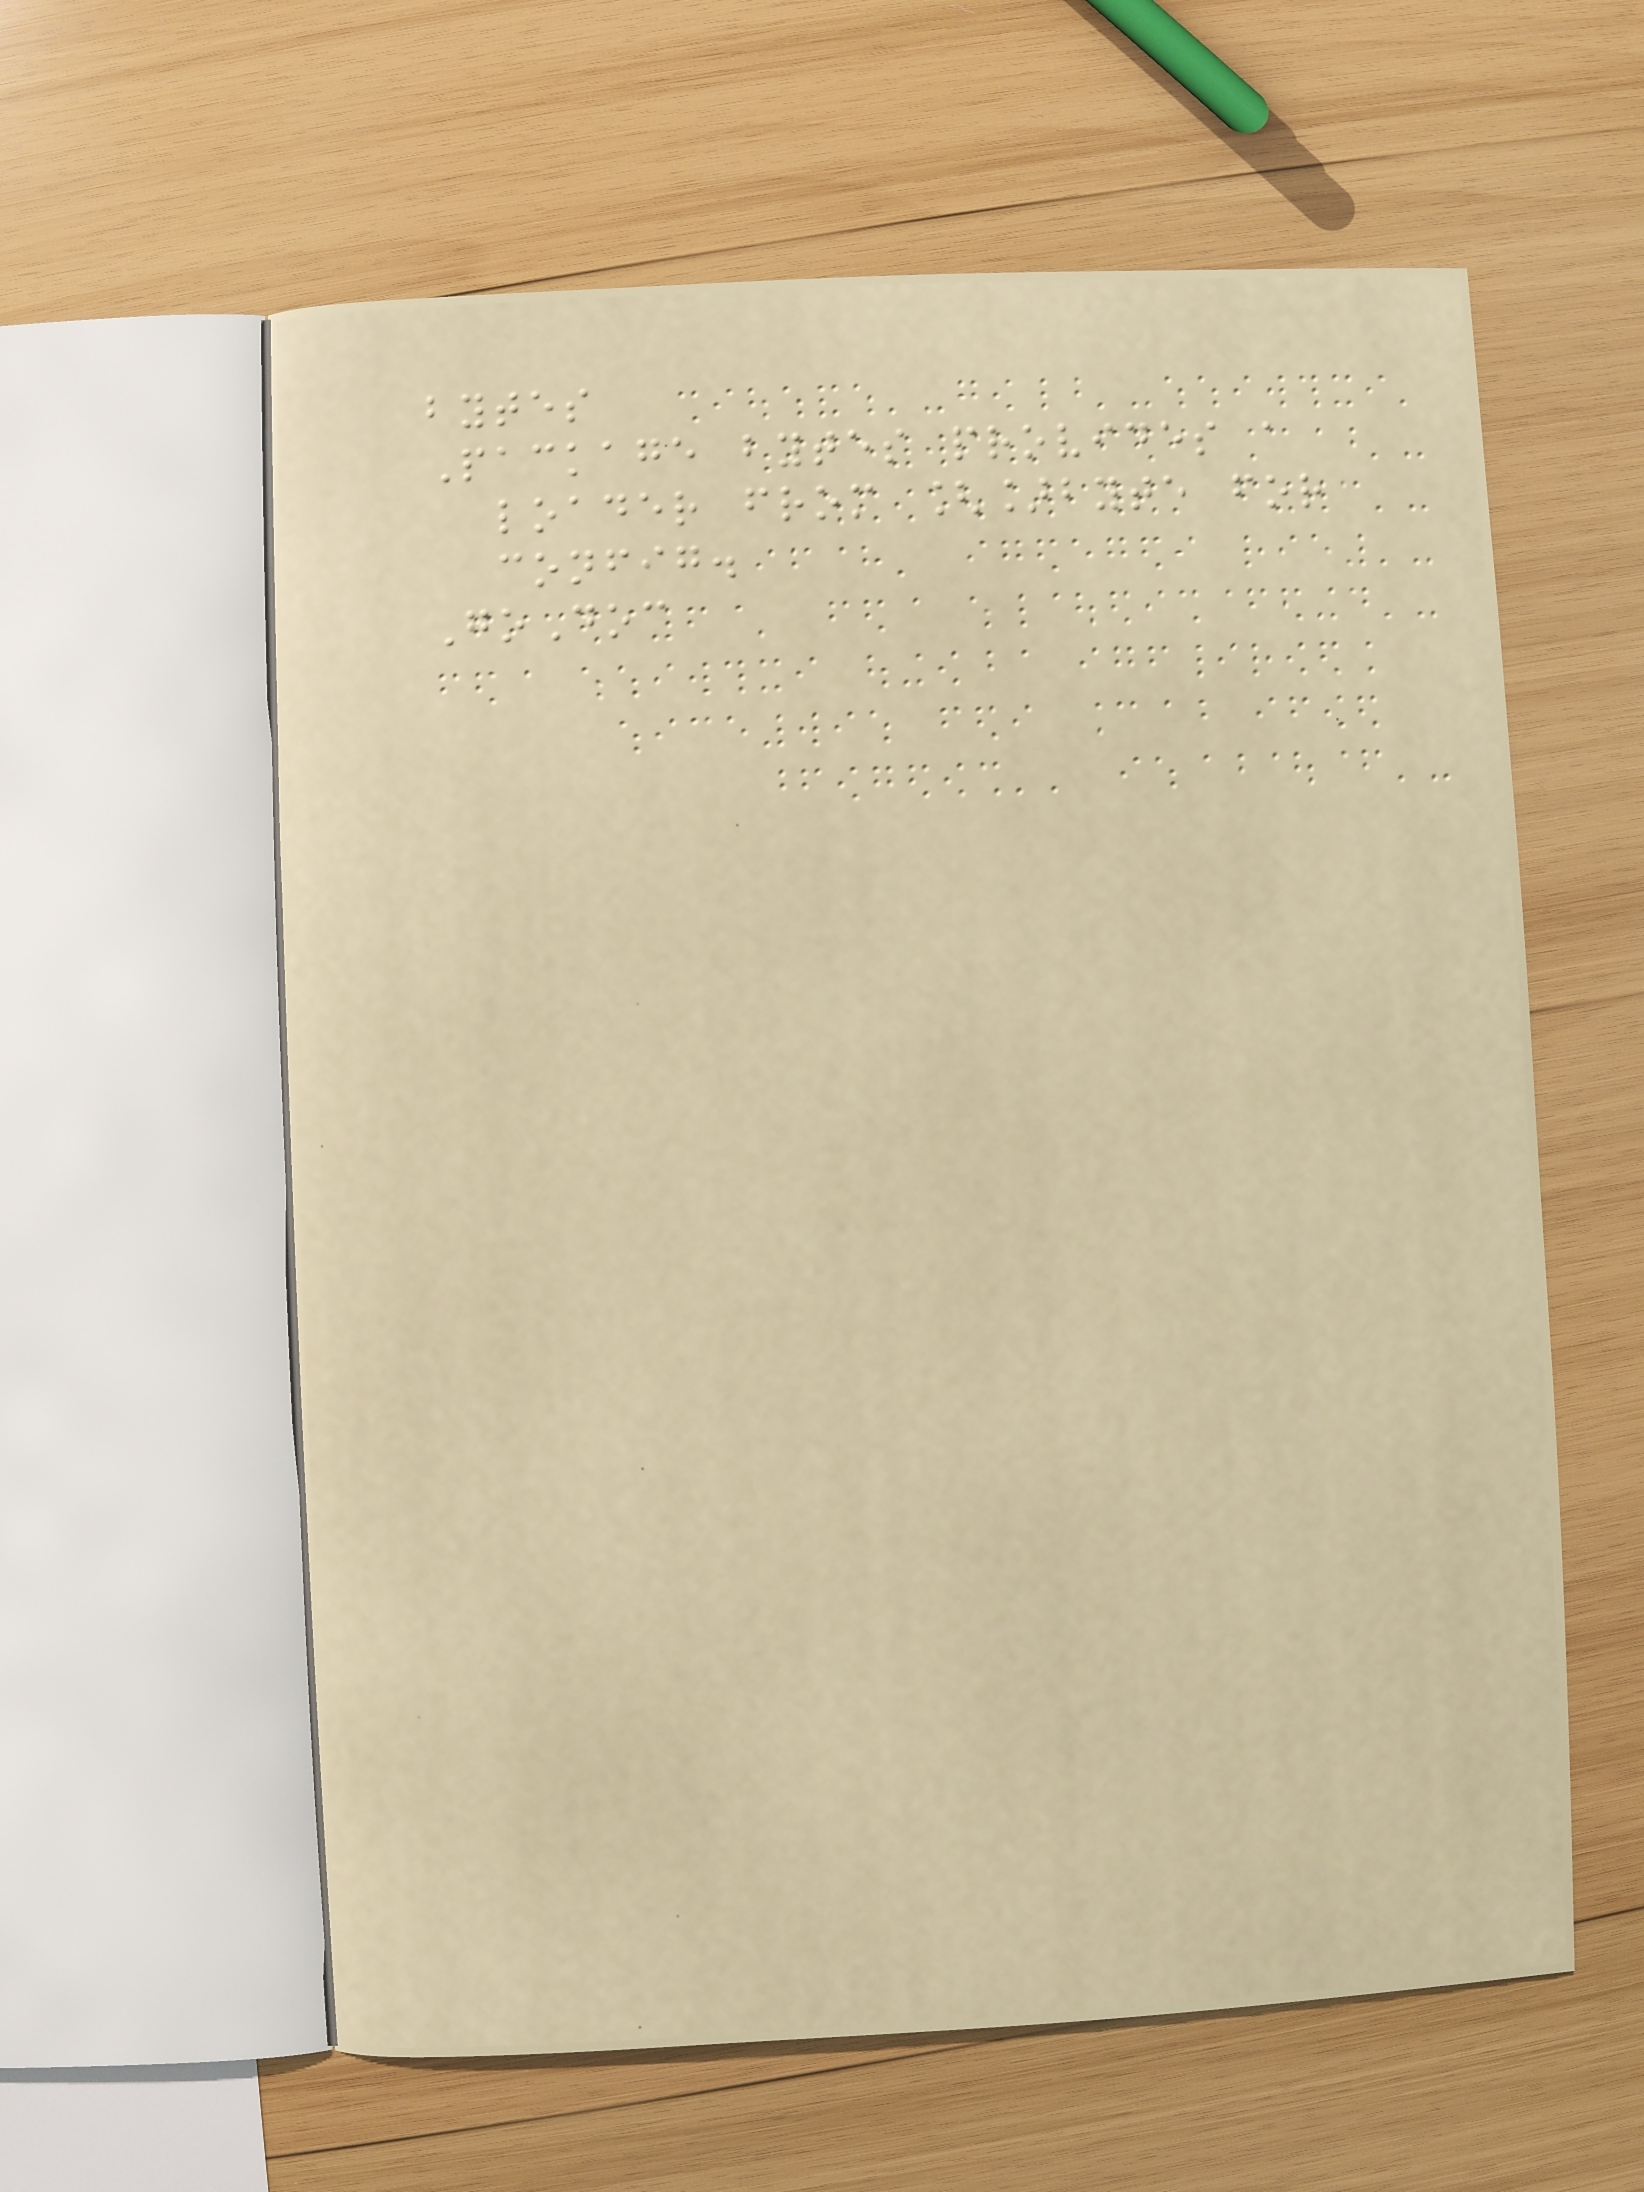bytes
Package bytes provides a
loader from []byte for
config.
GoDoc
